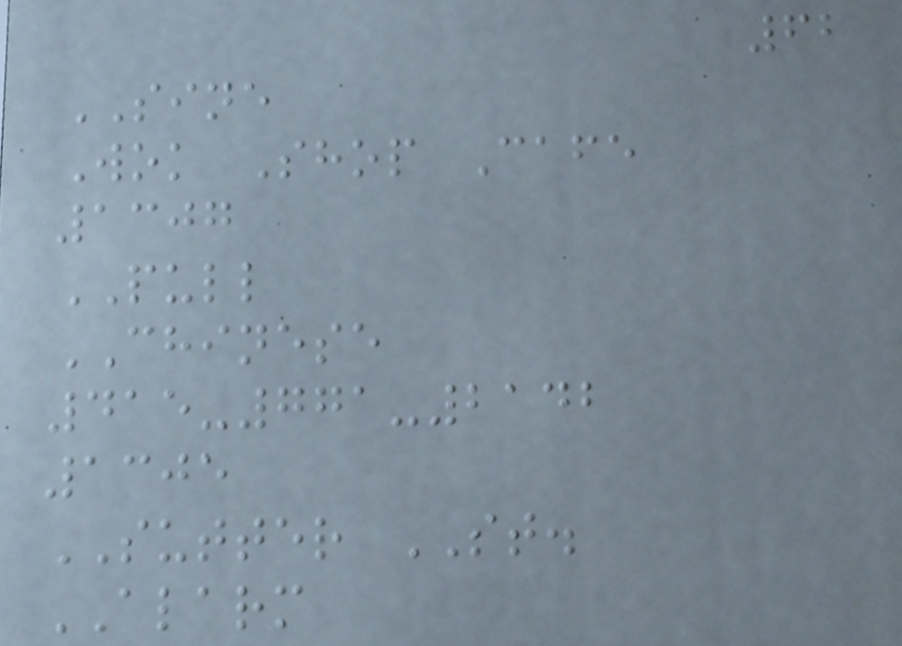62
SINE
Wok Shop Cafe
1307
PULL
CHINESE
415-771-2142
1305
SUTTER ST.
ALARM
